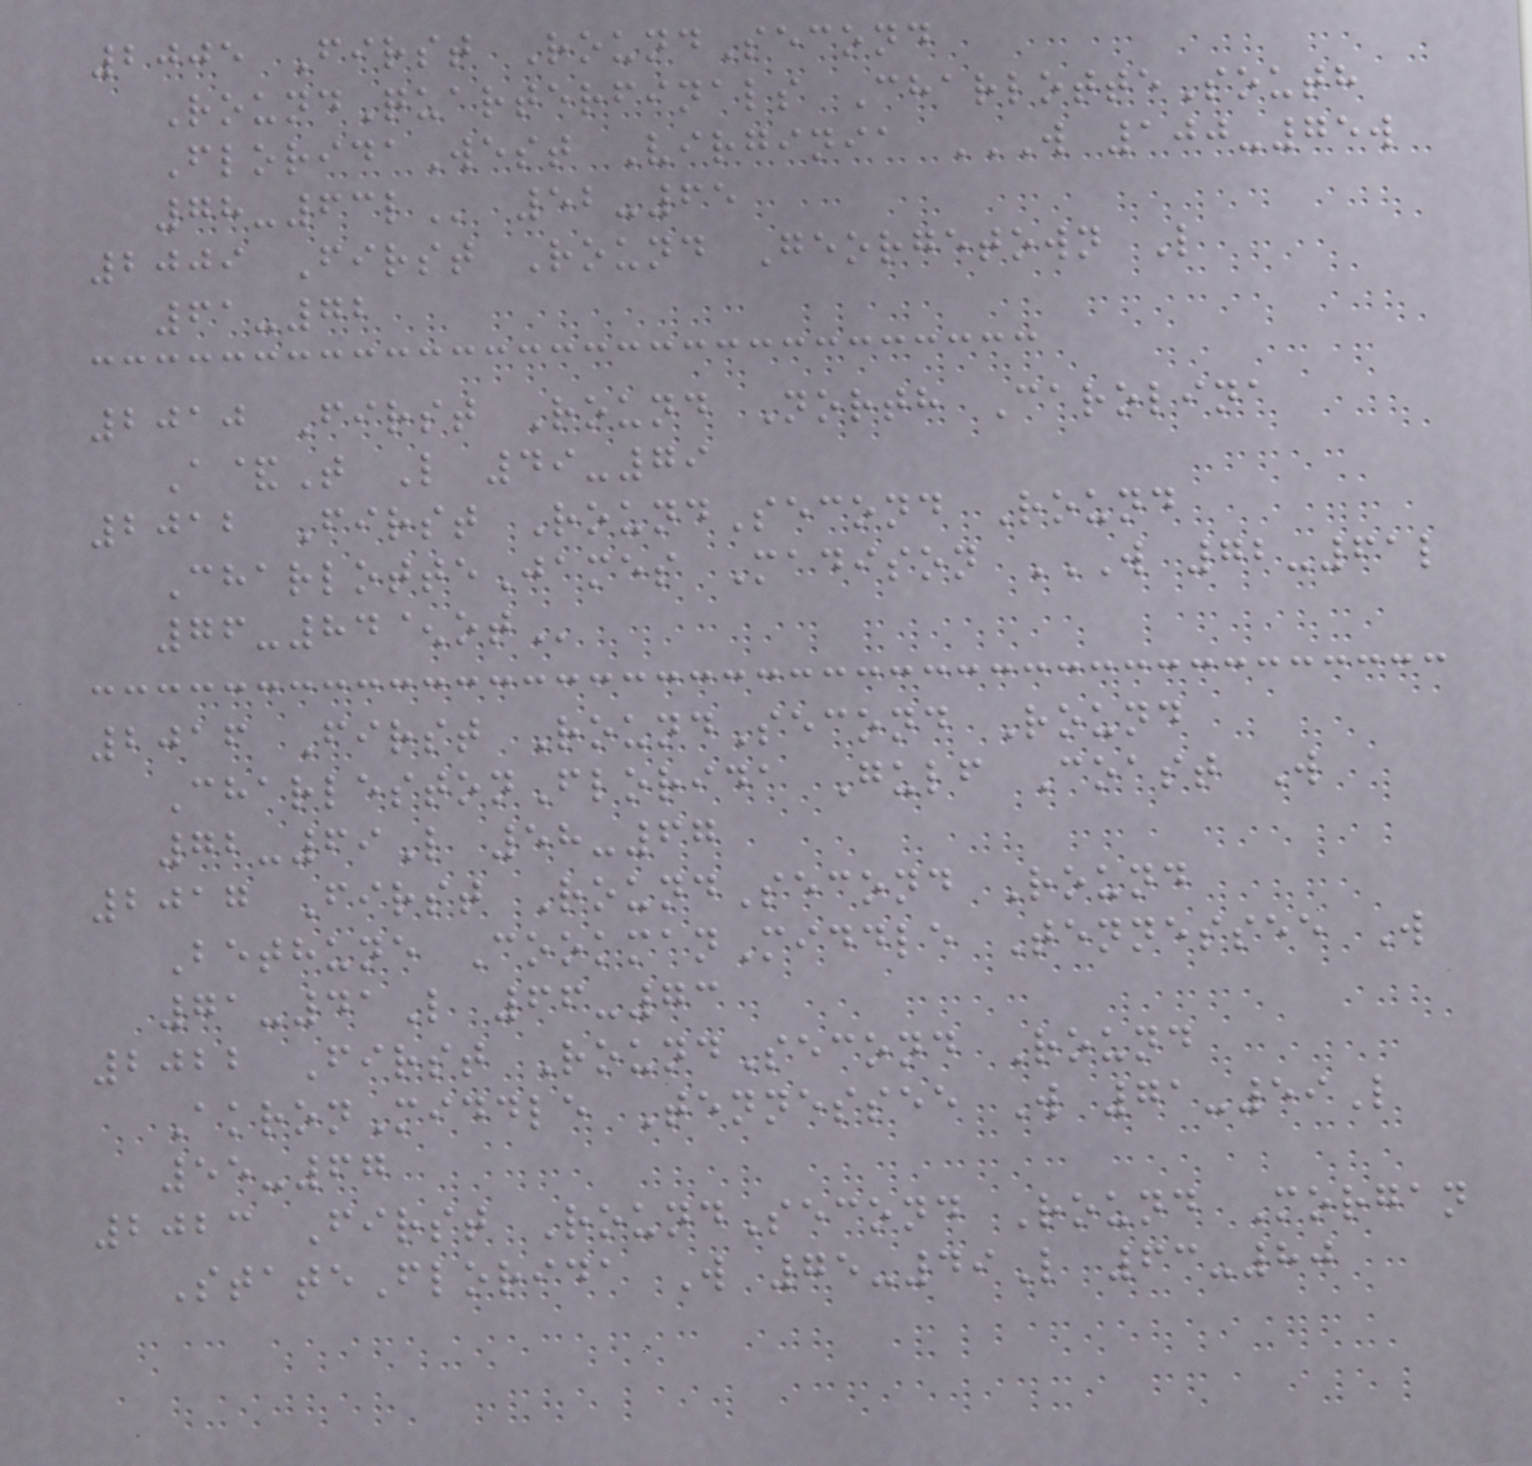2005 First RoundSecond
RoundQuarterfinals CharlotteSouth
FloridaWest Virginia W 100-75W
78-63L 52-65
2009 First Round Georgetown L
61-72
2010 First Round North Carolina
A&T L 49-79
2012 First RoundSecond Round
CharlotteJames Madison W 72-61L
76-84^OT
2016 First RoundSecond Round
CharlestonFlorida Gulf Coast W
72-69L 58-67
2017 First RoundSecond Round
Bethune CookmanMiddle Tennessee W
71-41L 66-73
2022 First RoundSecond Round
AkronMiddle Tennessee W 71-59L
55-67
2023 First RoundSecond Round Morgan
StateFlorida W 75-49L 63-80
